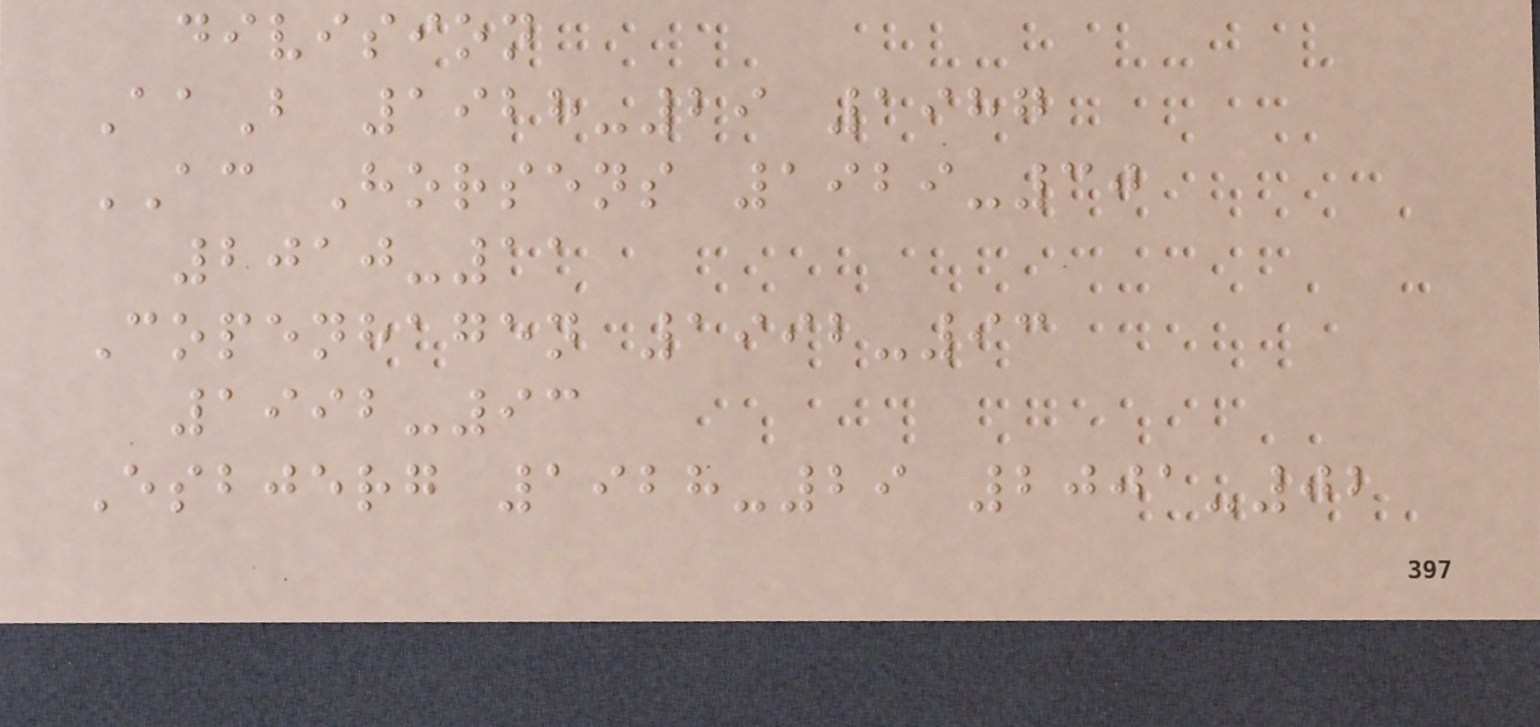division
AaB 1928-29 1987
AC Horsens 1929-30
2010-11
Copenhagen 1992-93
1992-93
Esbjerg 1928-29 2001-02
